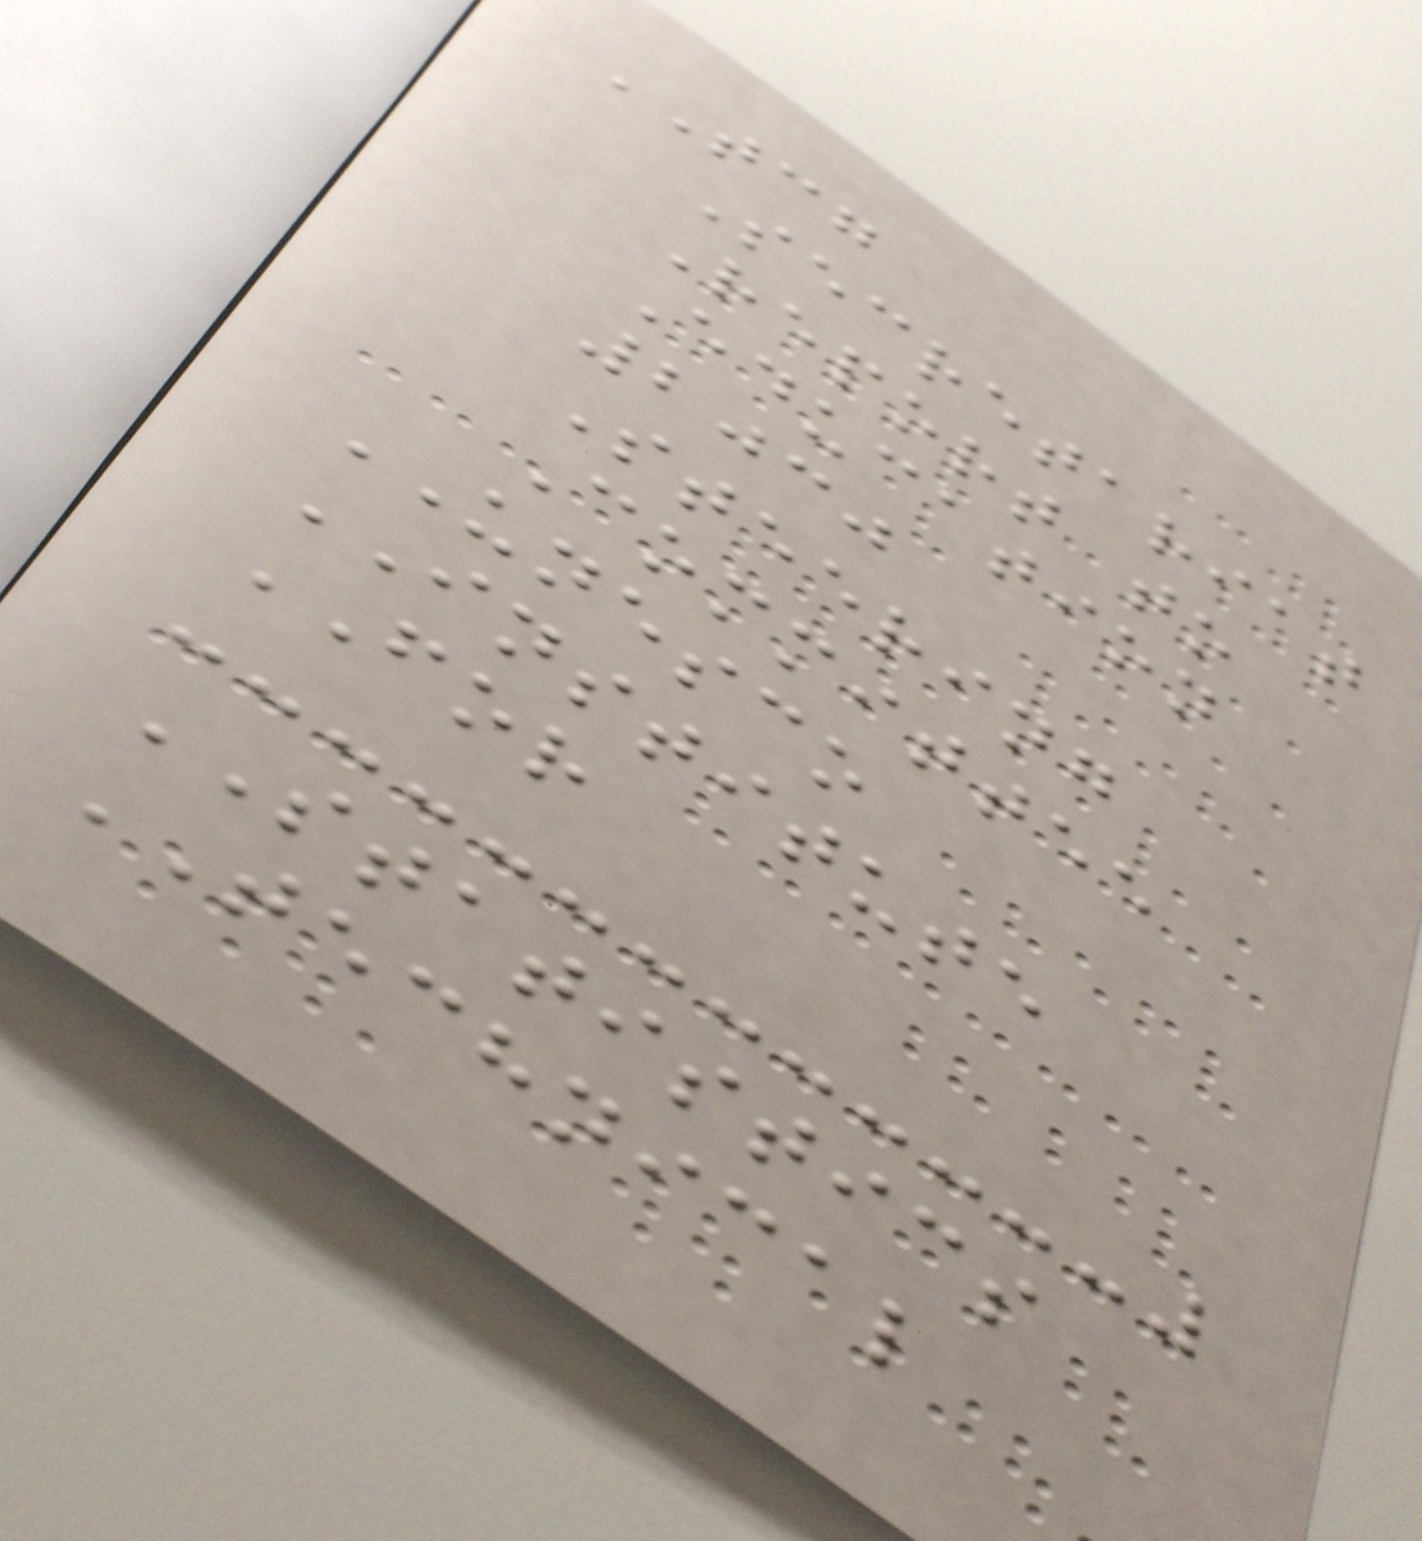TCG
Secretariat
Report to
Education
2030
Steering
Committee
UNESCO
INSTITUTE
FOR
STATISTICS
TECHNICAL
